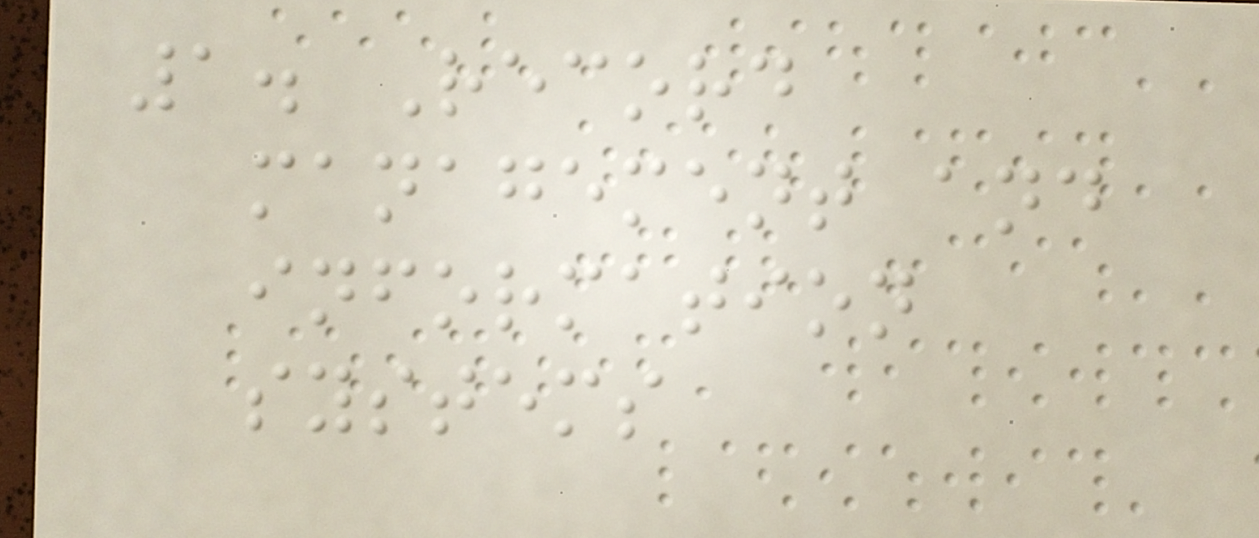1. Record
management and
information
systems
